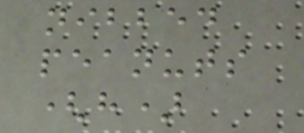nibbed
peanuts
(h)
